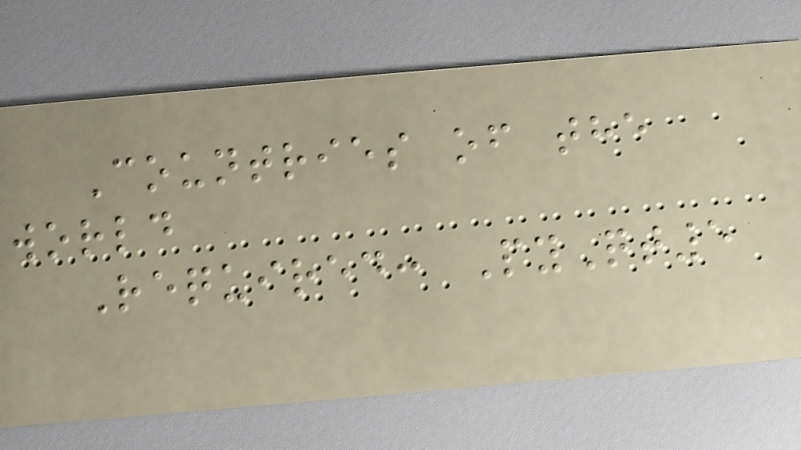Countries of the
world
Required: PyQt5
